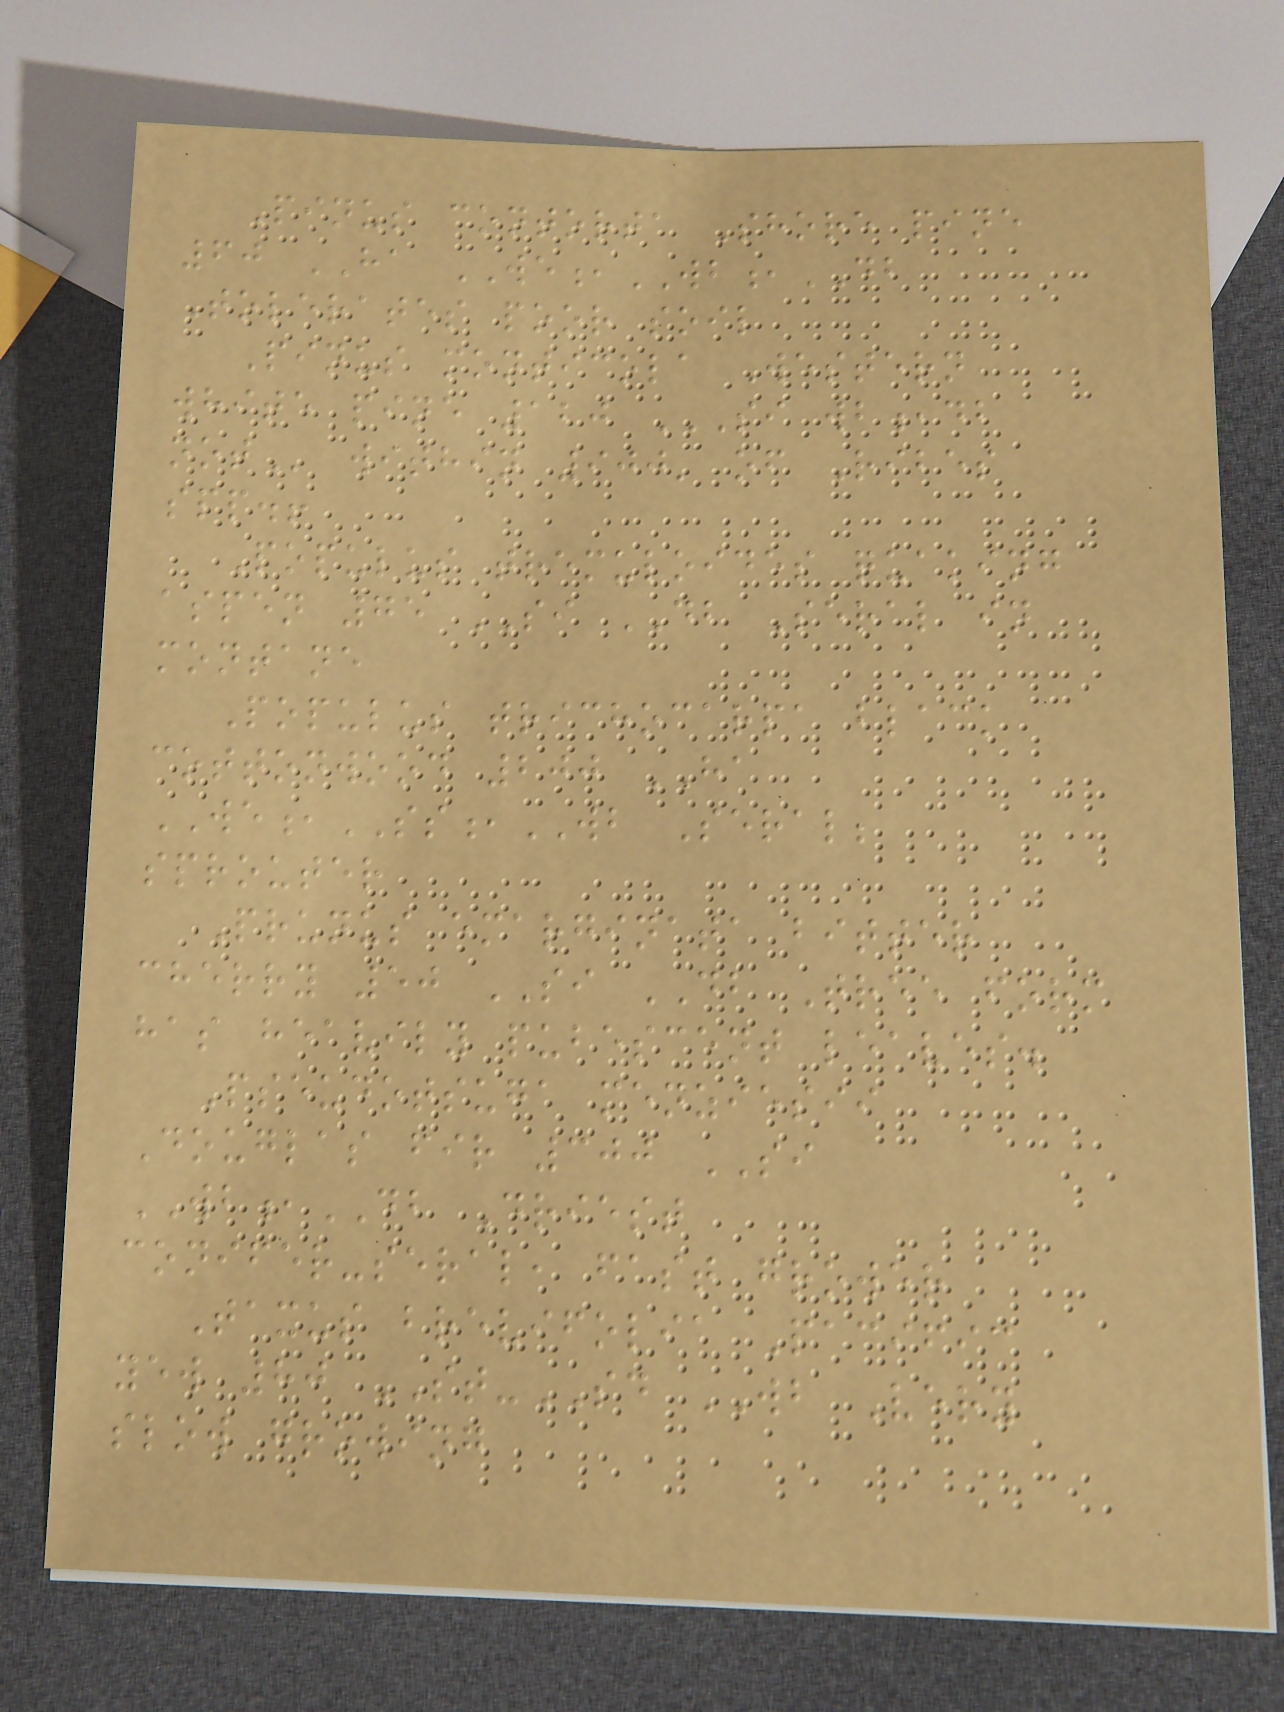Pinus contorta Shore pine
60 HA WE,WB,DB
Tolerates poor soil
Pinus monticola Western
white pine 120 SI WB,DB
NOT within 900' of Ribes
spp.!
Populus tremuloides quaking
aspen 75 SI DB Seral in
montane
Populus trichocarpa black
cottonwood 200 HA
WE,SS,WB Seral;
sprouter
Prunus emarginata bitter
cherry 50 SI DB Tree form
has heavily pubescent leaves.
Pseudotsuga menziesii
Douglas fir 300 SI
WB,DB Driest
conifer-seral, fast grower
Taxus brevifolia Pacific
yew 80 ST-SD WB Very
slow growing
